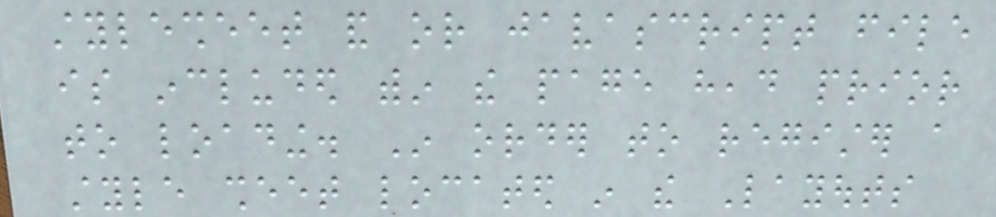stylesheet and or javascript file
is included within the page head prior
to loading. In order to register a
style sheet located in the Layouts
